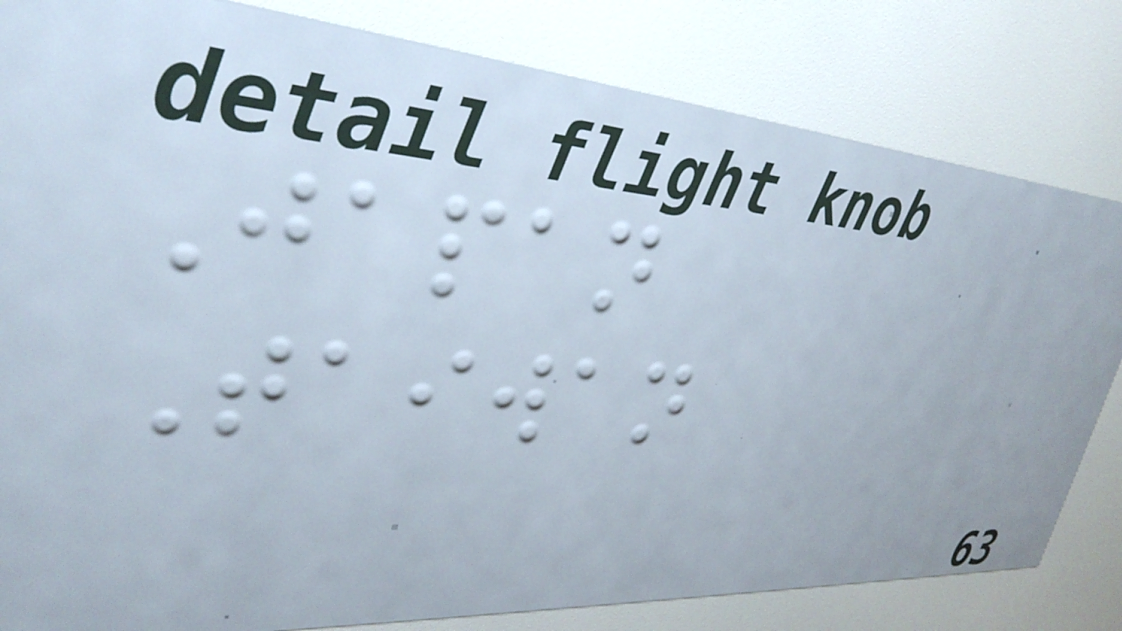Japan
Taiwan
